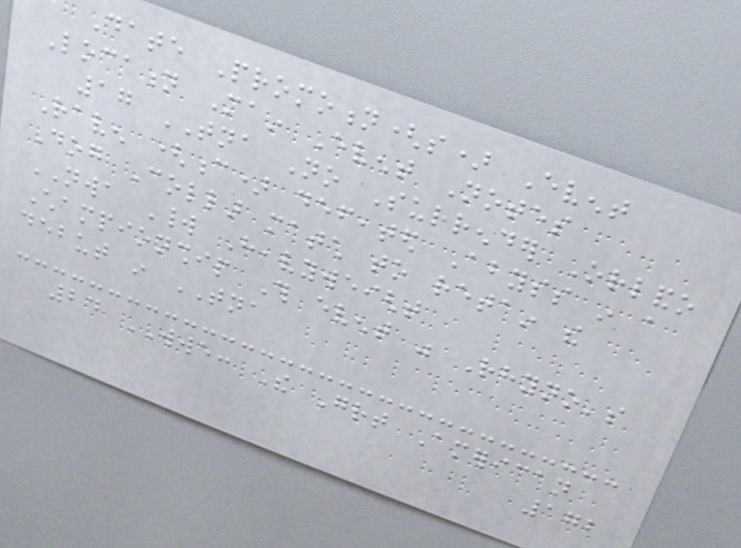Date Promotion(s) Event
Location Main Event Notes
17 TNA No Surrender Orlando
Raven (c) defeated Abyss in a
Dog Collar match to retain the
NWA World Heavyweight
Championship This event was Rhyno's
debut in TNA
24 WWE: The Great American
172
